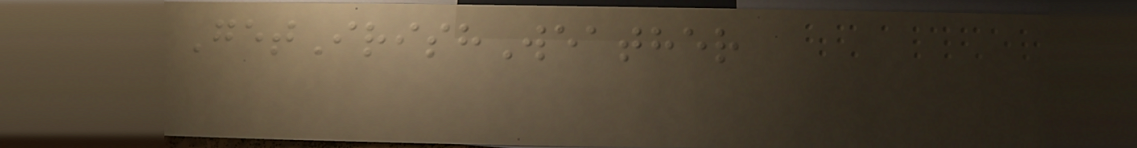GetIrishWeather
